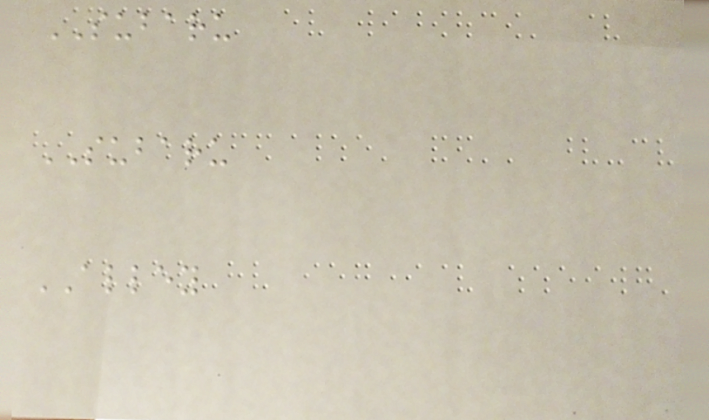SUBARU
SUBARU
ALLEY
